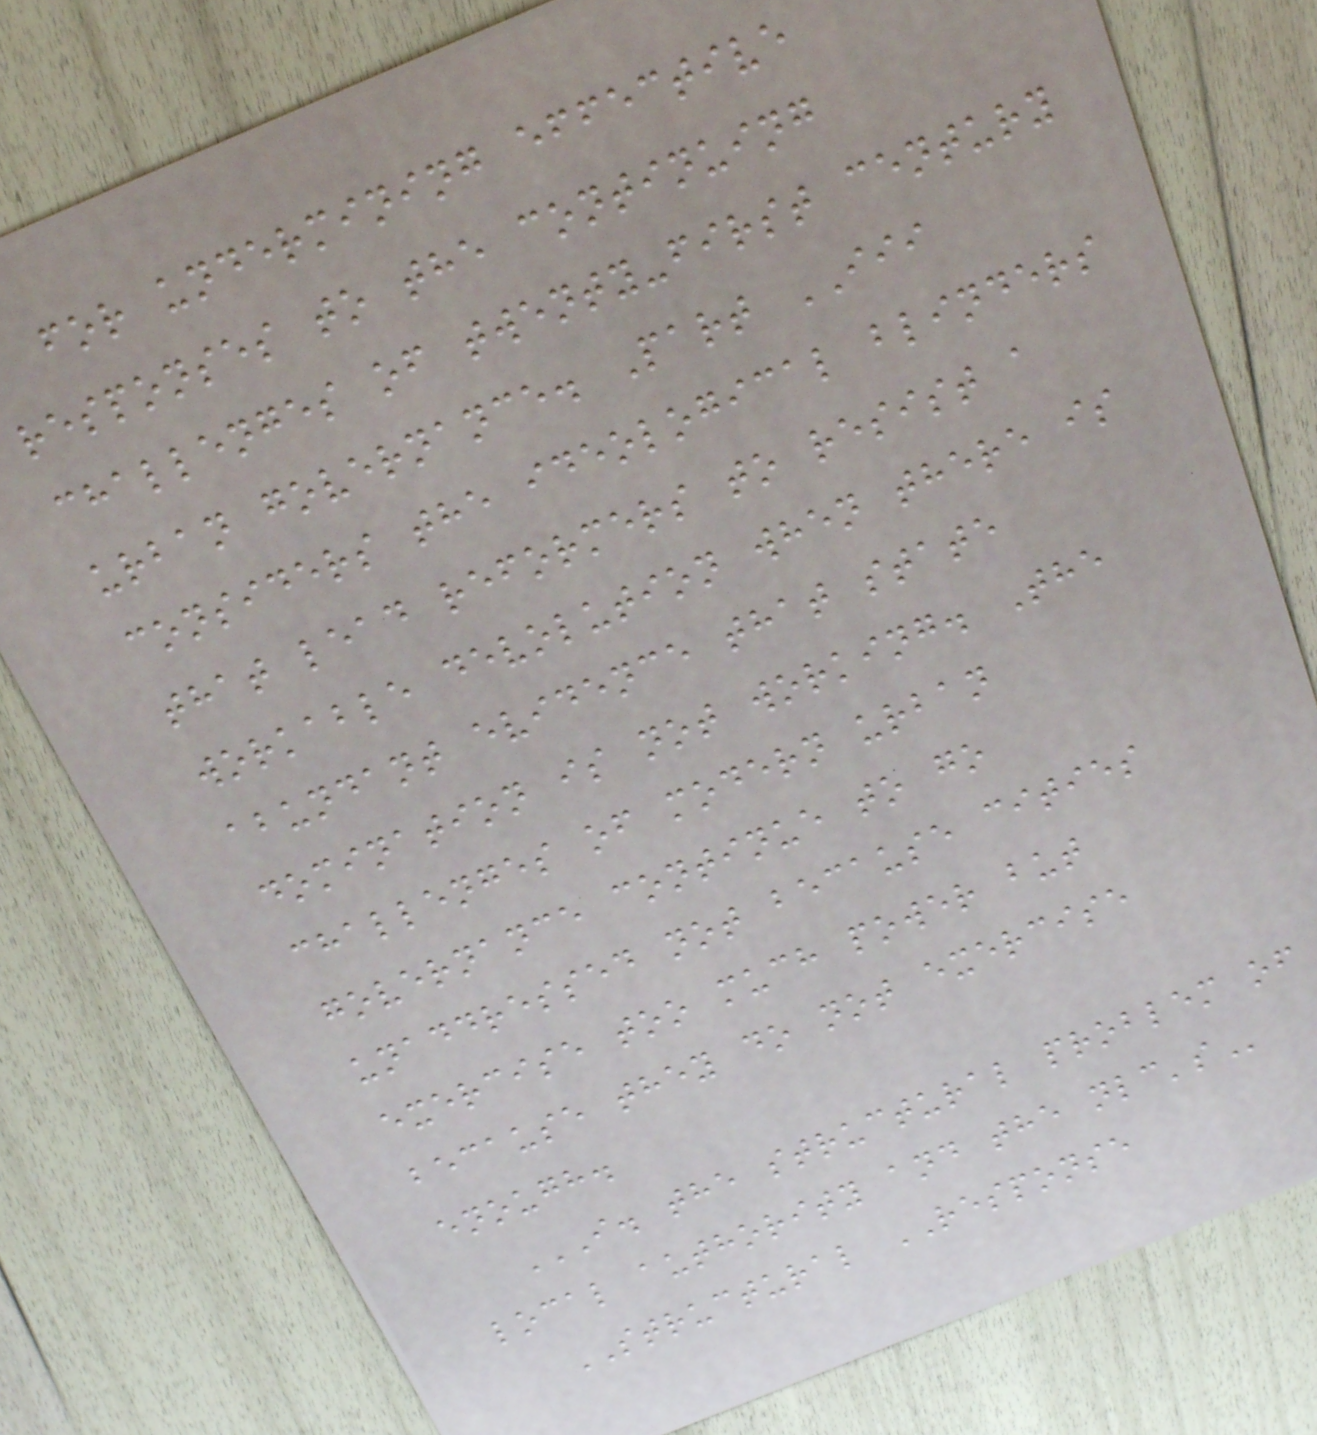for undermining effective
responses to the continuing
challenges of twenty-first century
urban governance. Part III
considers the ideological blinders
that lead reformers to resist a
workable devolution when there is
abundant evidence that state
domination is not working. The
challenges of modern urban
governance continue to go
unaddressed not because cities
exercise too much power but
because they do not exercise
enough.
I. THE STRUCTURAL PROBLEM OF
LOCAL AUTHORITY AND THE NLC'S
STRUCTURAL RESPONSE
